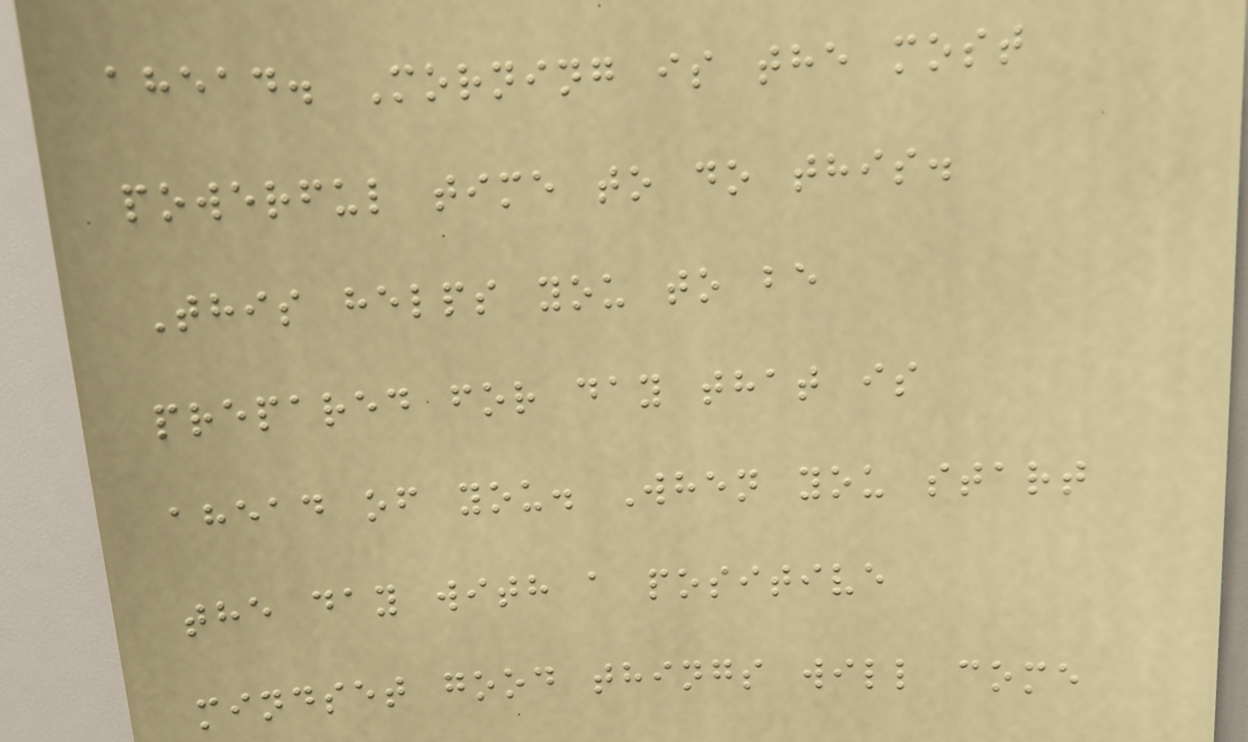ahead. Morning is the most
powerful time to do this.
This helps you to be
prepared for day that is
ahead of you. When you start
the day with a positive
mindset good things will come
